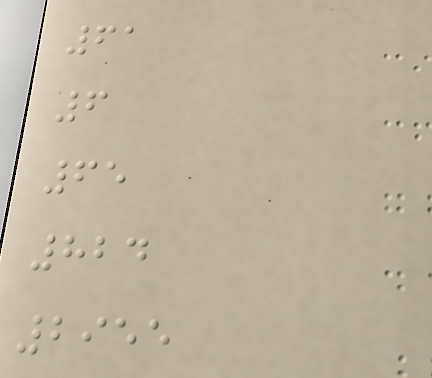61
6
65
824
2955
